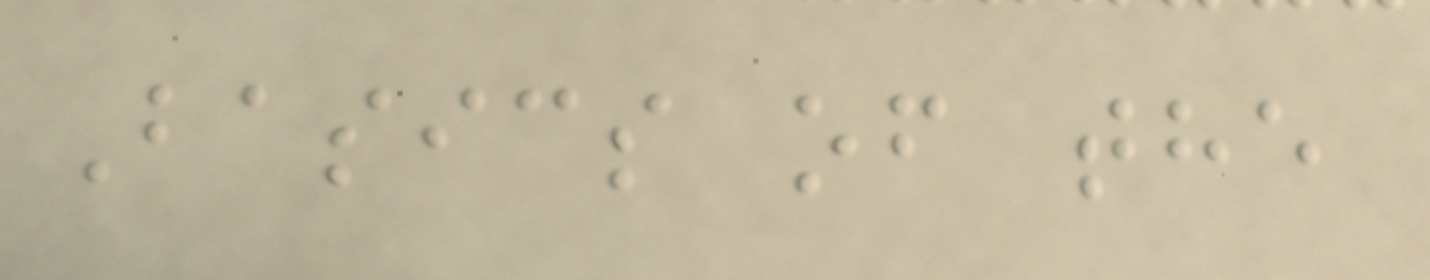Basics of the
